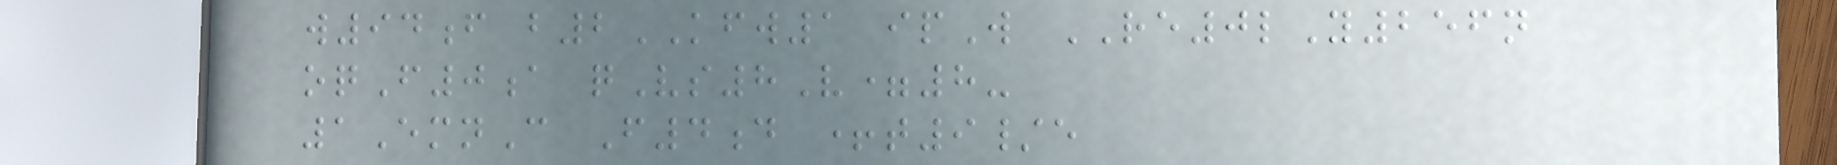w94f b2KFW1 ipW RE0lY256n
oqF0a qVs8V=8-
1EmnC F4d +t9/e
